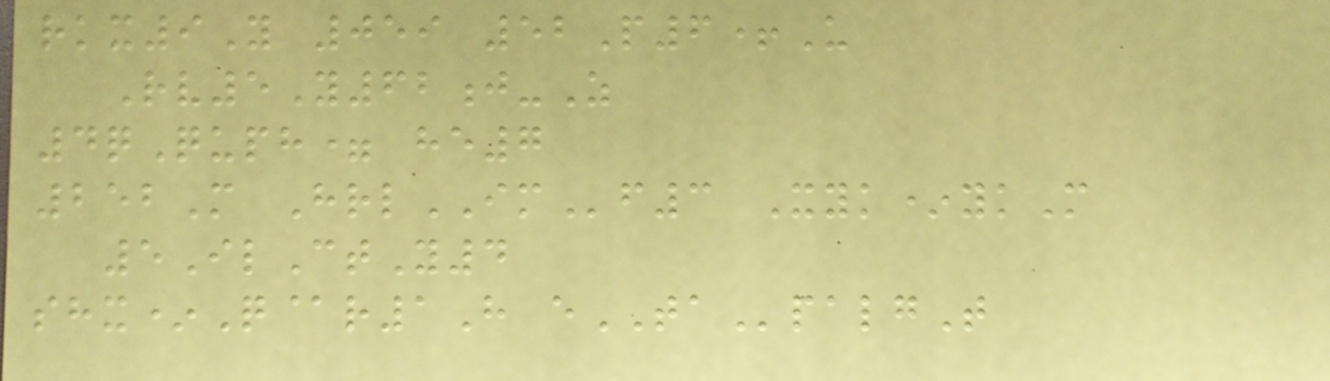rkx9Y 059 52P6+U
Rv5Y62j-Z
4qQuph= he7
252M HrlIMf3 Xyk*ykM
5IlCtY4
shx*Q@r1H eTApalgT
